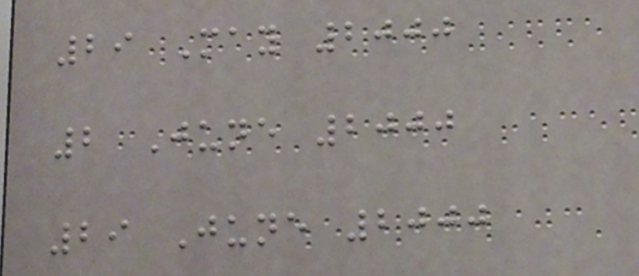29 May 2000
2 June 2000
29 June 2000
